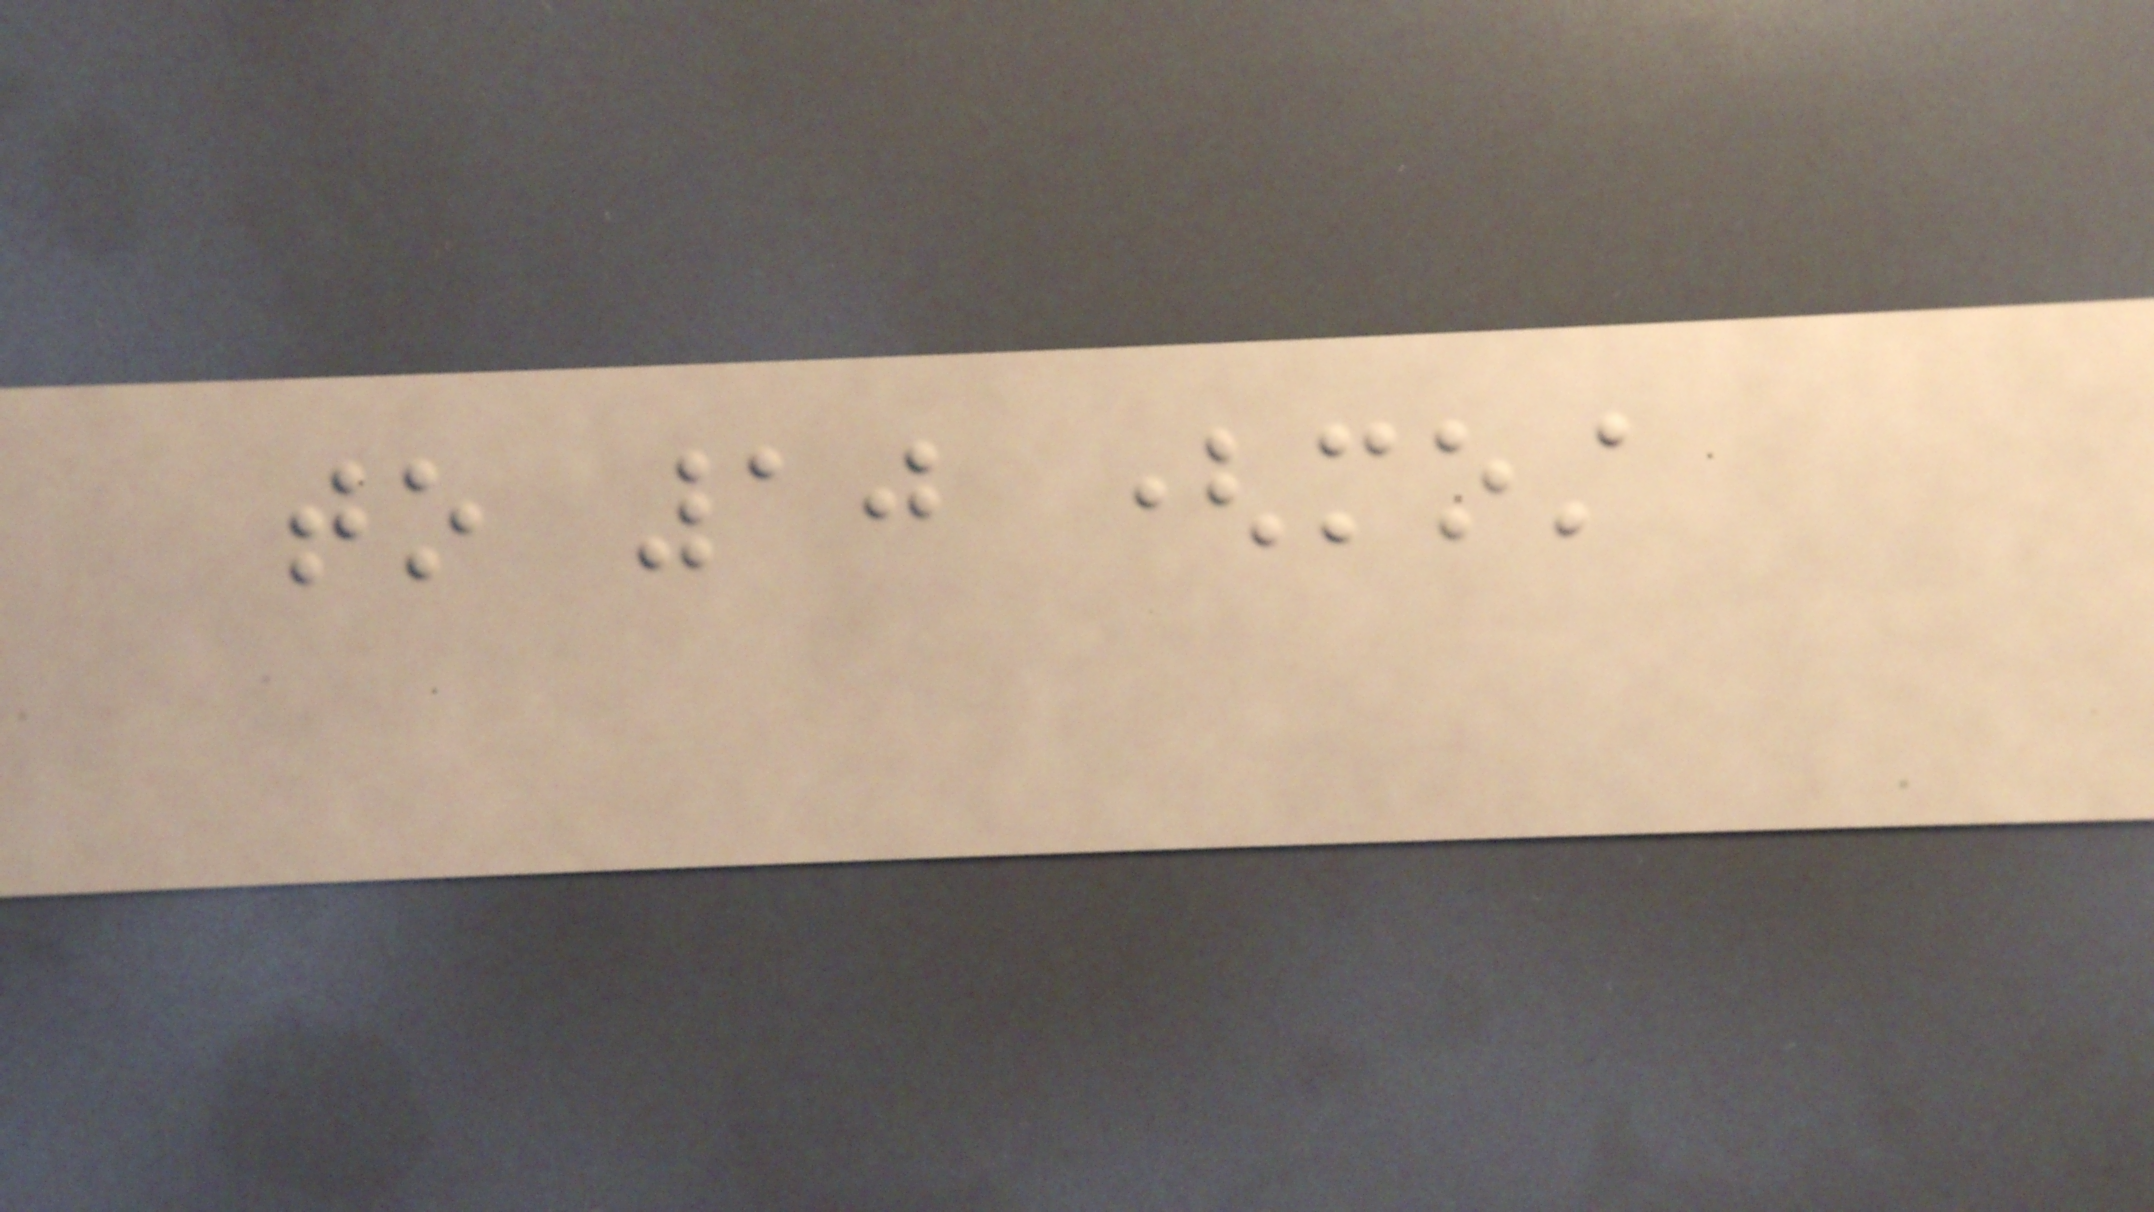to 10 (most
